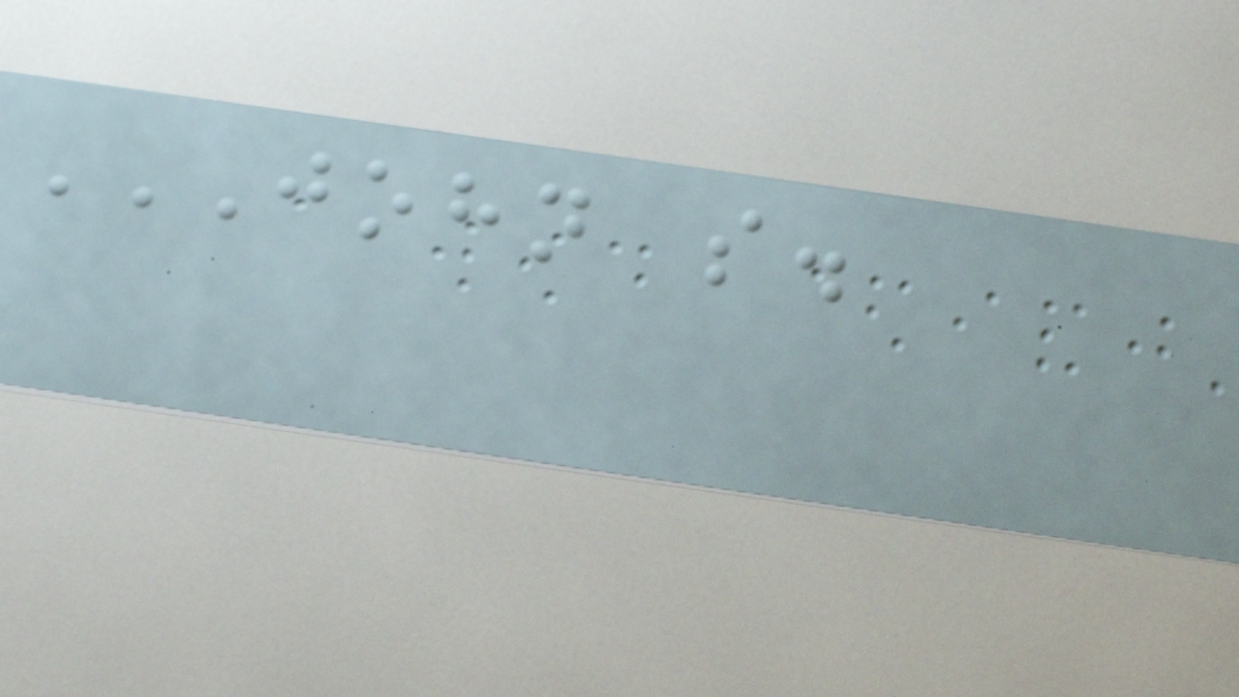JOHN S.
